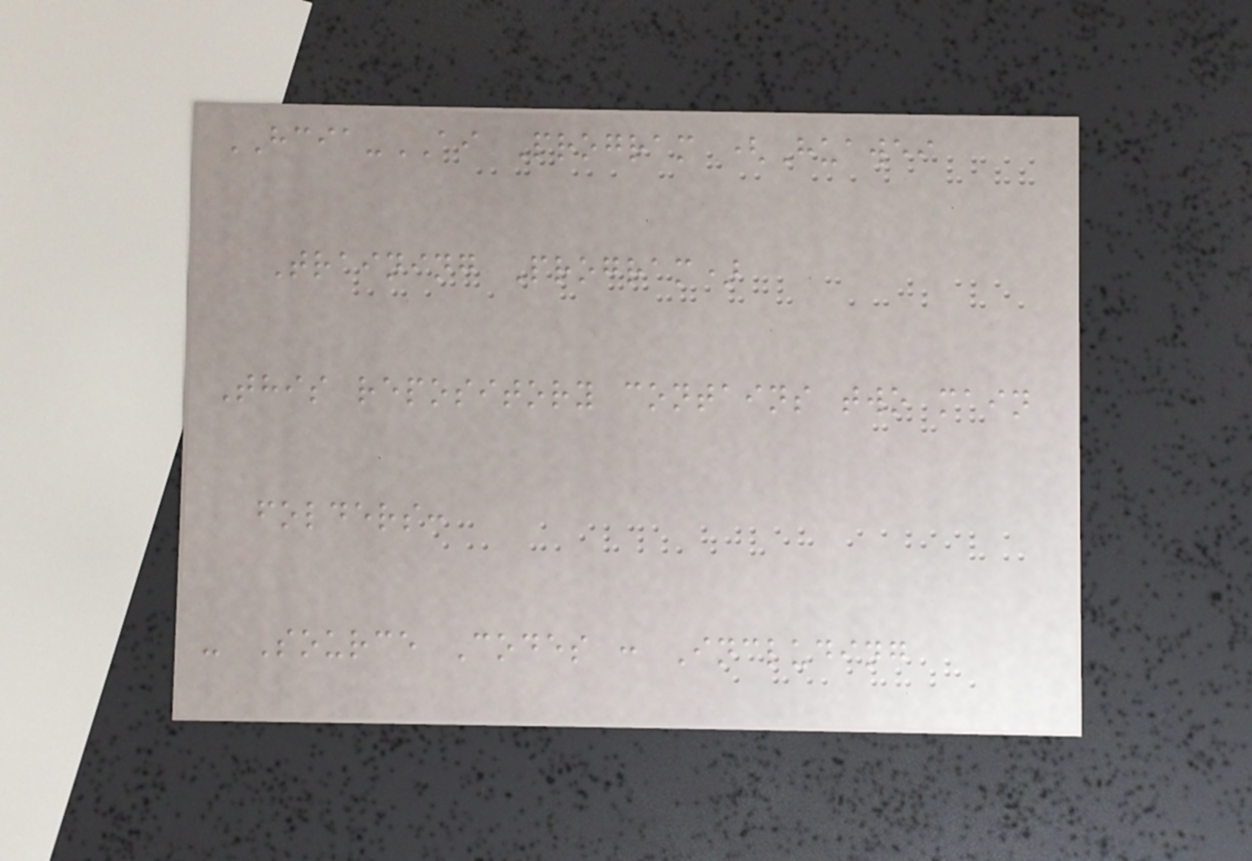HCIA-AI Program (Huawei
Training Program)
This repository contains two main
folders:
- Source Codes : Including
